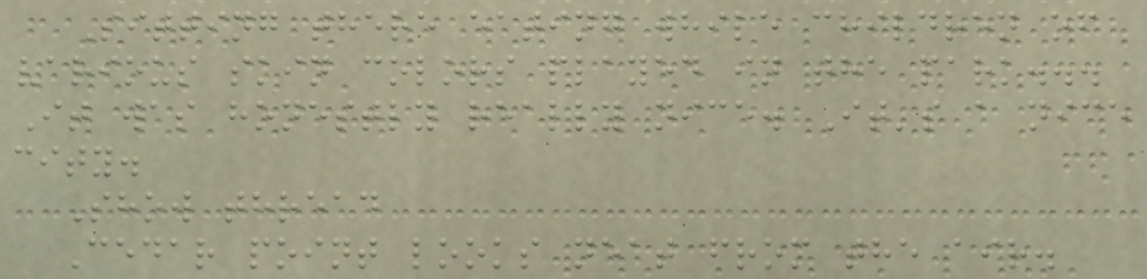Sitting there eating while children of
various skin colors played in the park...
It was honestly really nice. It's a nice
city.
Show thread
Cedar point looks neat from the air.
